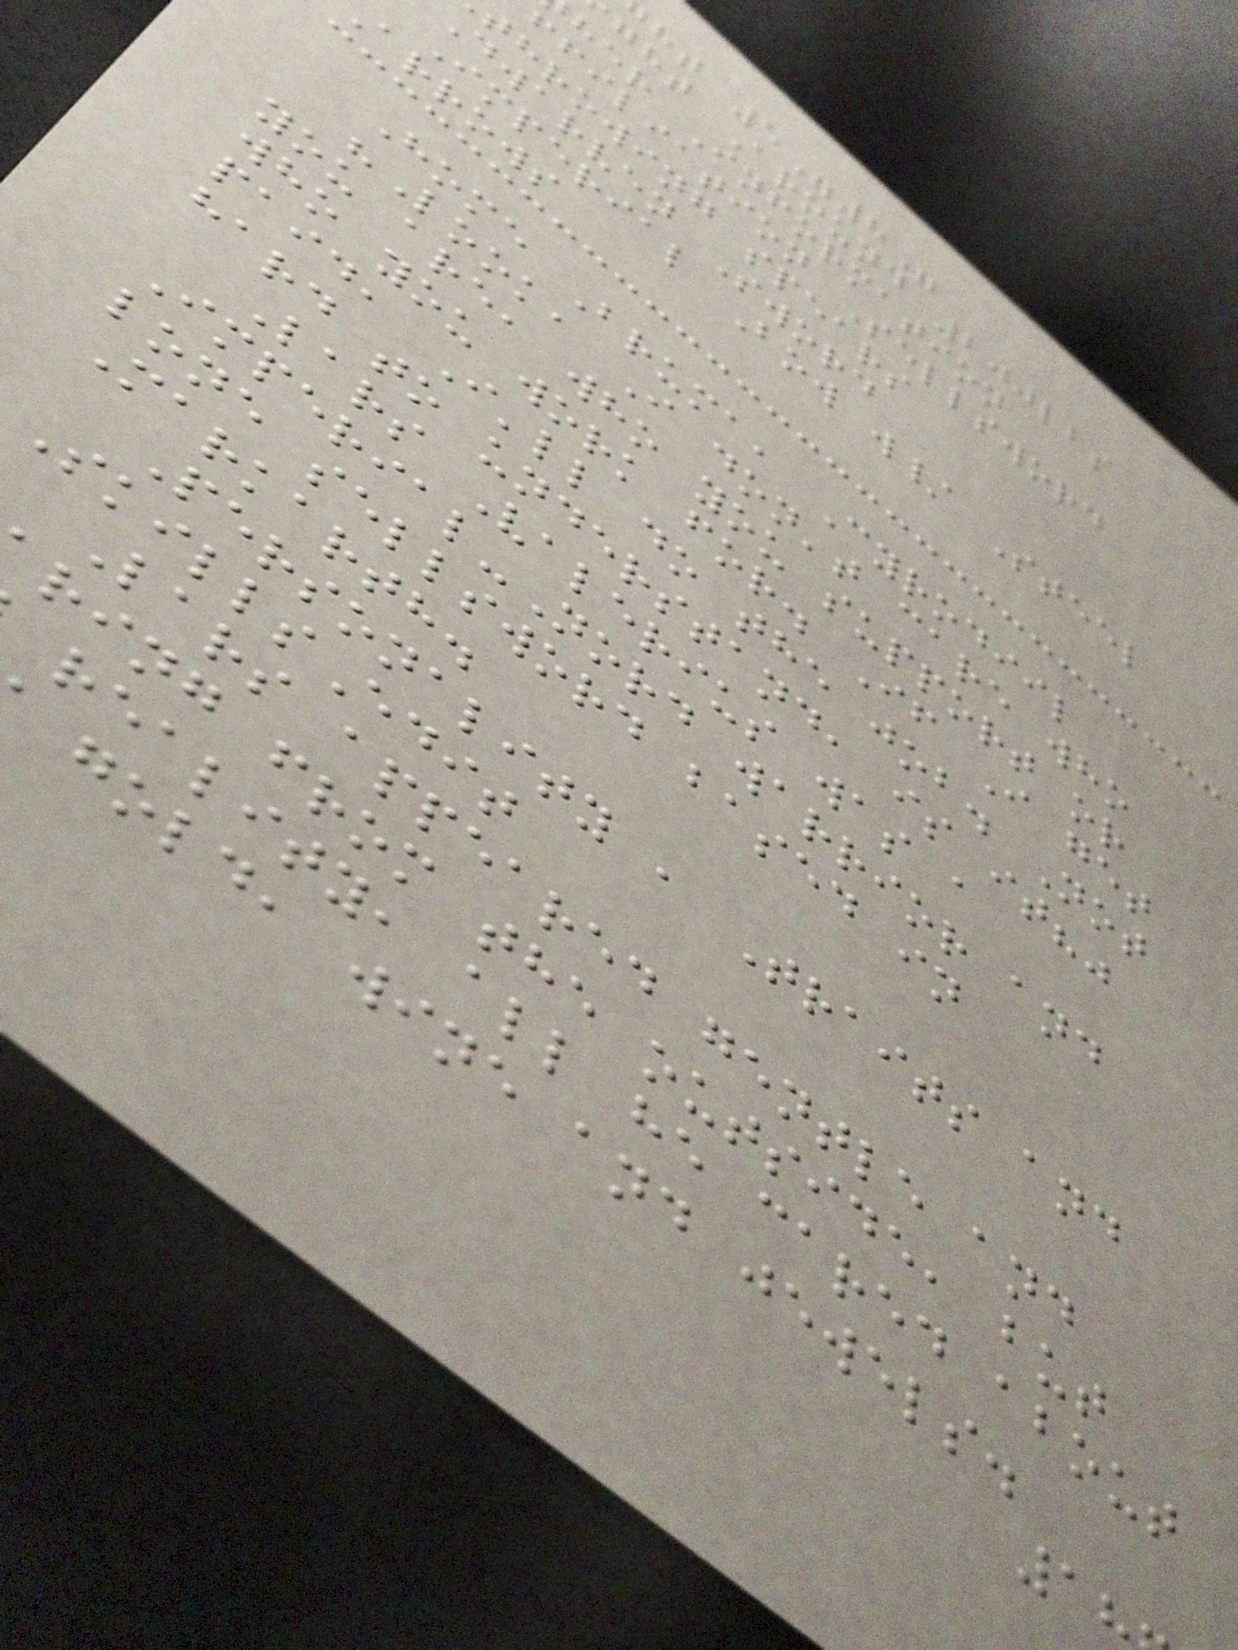ht 5"8"
ght Around 200lbs
her Information
ffiliation Sellsword
throwing spears
Dwarven Sword
Imperial Bow w/ Steel
arrows
Home Bruma, Cyrodiil
"Look, I don't care who
you are, who you support or
who you work for. If I get
paid, I'll do the job. Not
hard to understand, is it?"
Lars Valerius was a
Imperial-Nord warrior and
lone sellsword based in
Markarth.
Personality , Traits and
SkillsEdit
Lars appeared gentle and
ring from the outside, but
reality, all he cared about
gold, wine and jewels.
